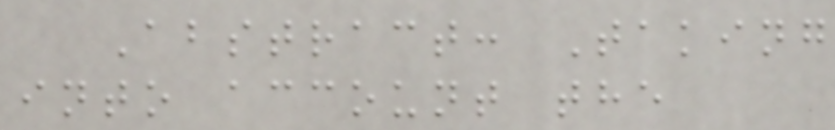Abstract: Taking
into account the
